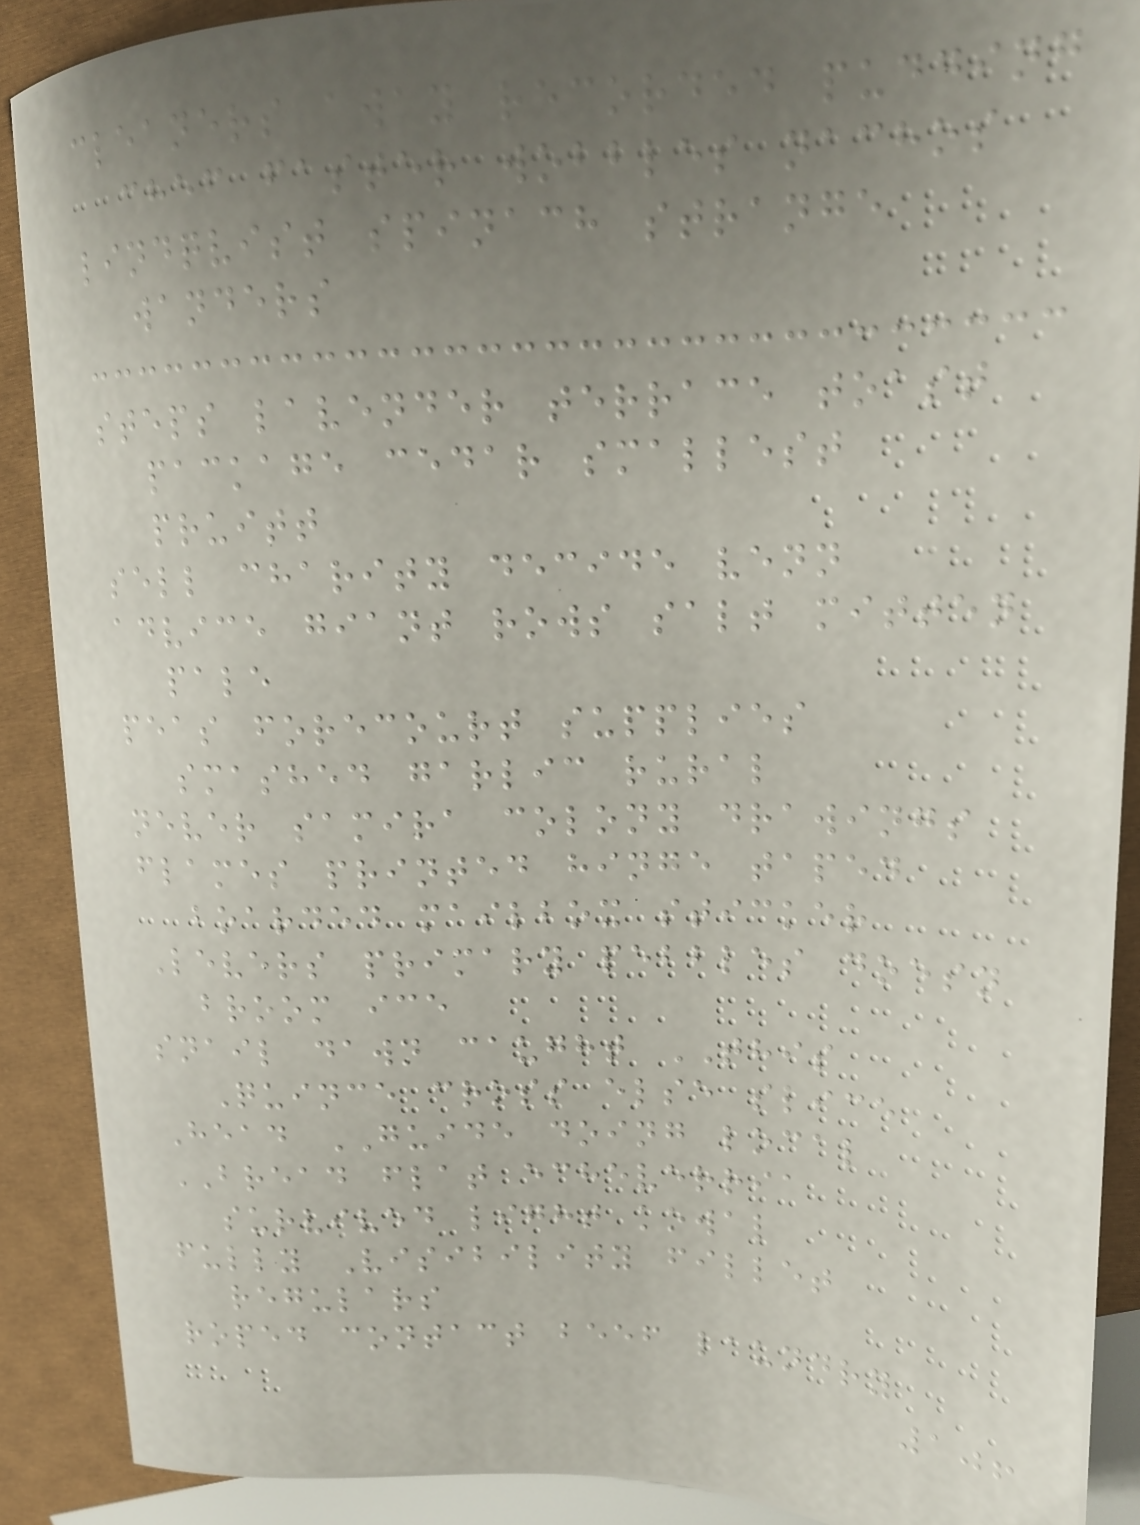cleaners away recorded pudding
chef faster wobbles nachos
lindqvist spinach strange
wanders
steps lavender terrace toast
package cedar smallest
pruitt
sell charity decide venn
advice giant rows salt mitten
pale
peas forecourt supplies
smashed garlic rural
never samira colony drawings
flames printed hinge taped
boarded mailbox sticker
Levers primary pebbles doesn
broom ice
snail dawn caught THIS
Quince cross else slice
Head GUIDE doing local
BREAD flat echeverria
survived light kowal
fully Visibility fillet
regulars
roped contact beef laundry
106
